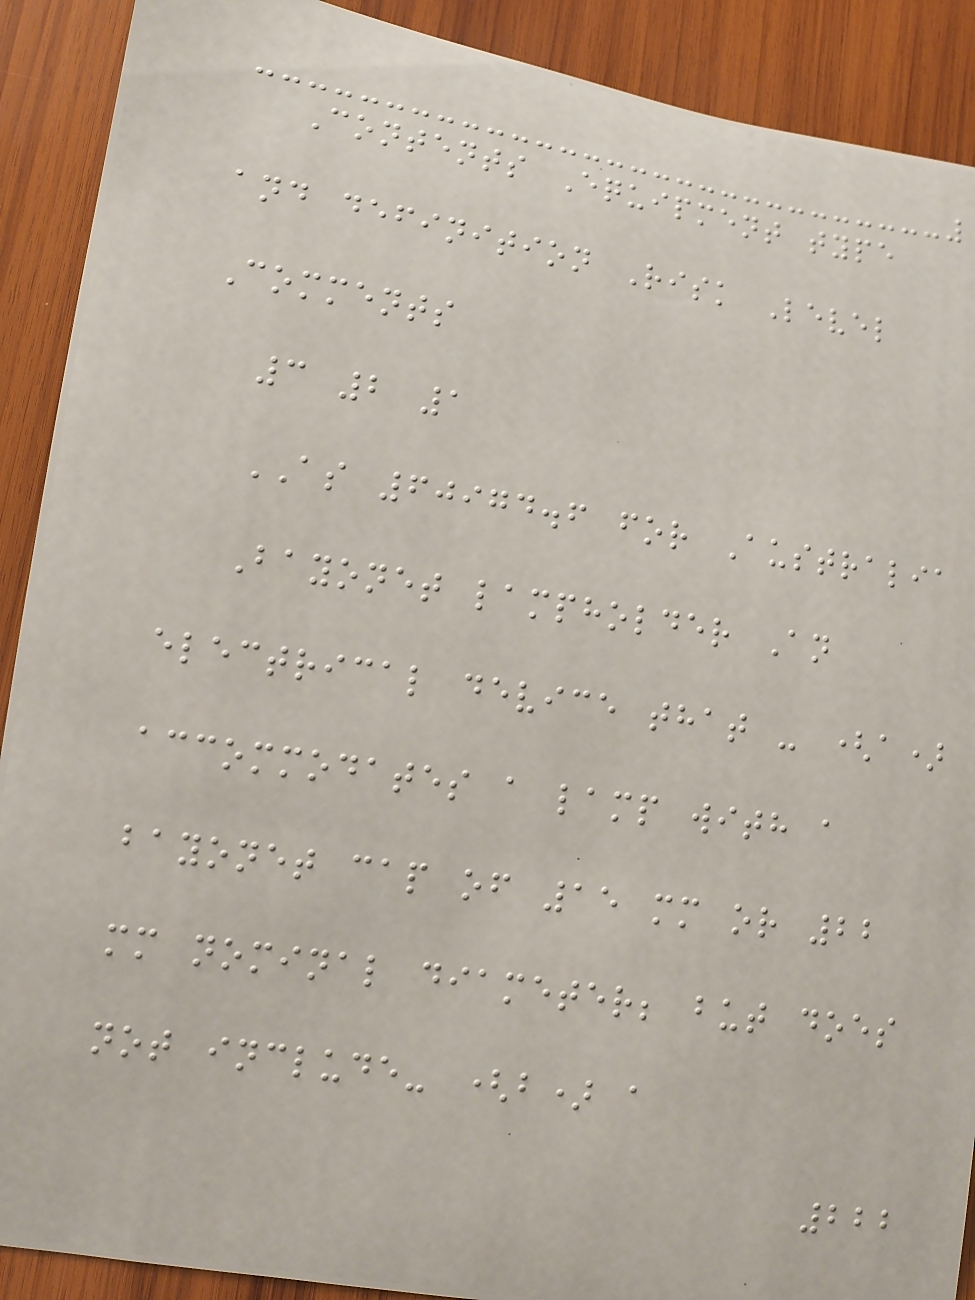Contents Equipment type
and definition Risk Level
Comments
3 2 1
AS 60974.6 for Australia
Bayonet lampholder An
electrical device that - (a)
accommodates a lamp with a
bayonet cap of 15 mm or 22
mm nominal diameter; but does
not include- (b) a
222
